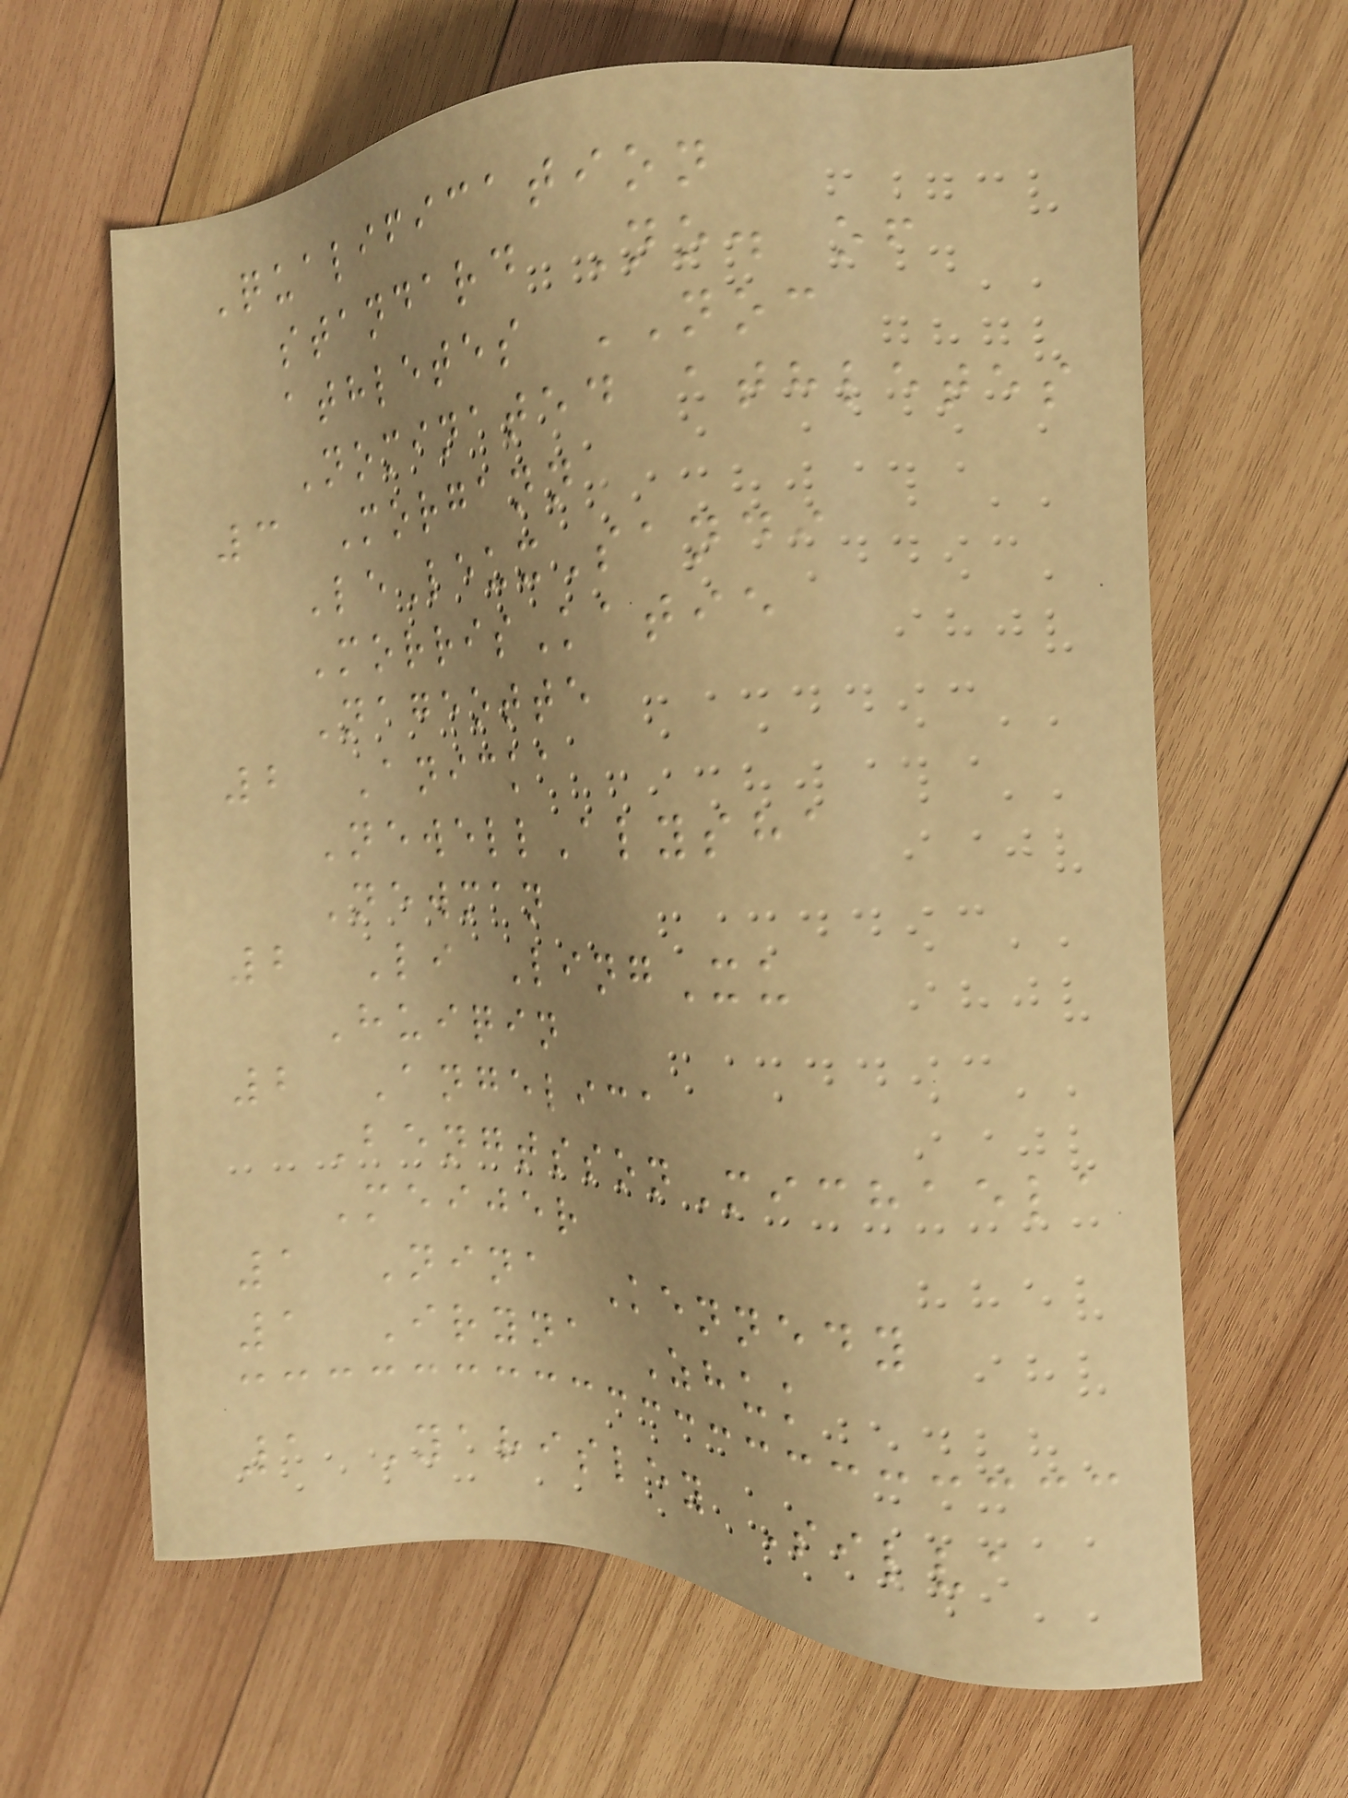Qualification
standard No. of
athletes NOC
Nominated athletes
3 Morgann
LeLeuxSandi
MorrisKatie
Nageotte
2 Anicka
NewellAlysha
Newman
2 Li LingXu
Huiqin
2 Angelica
BengtssonMichaela
Meijer
1 Nina Kennedy
1 Iryna Zhuk
1 Yarisley Silva
